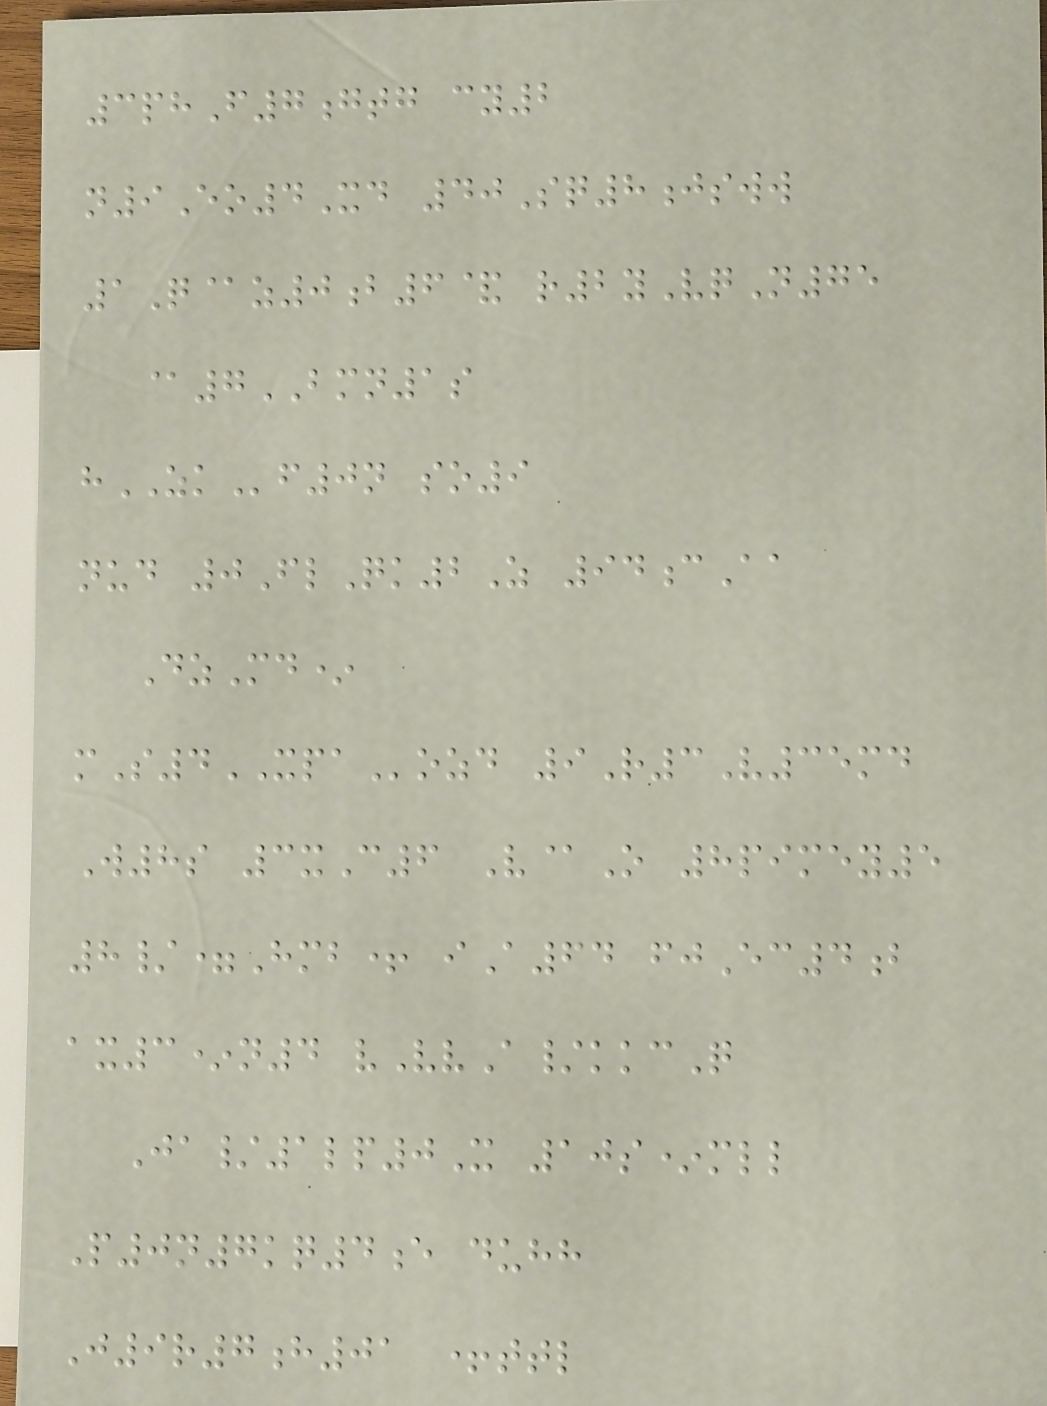3phF7gtg cy2
n9Eo4Xd 40Sq8jsww
1Q@z0b6& r2yVqN75
@7BMN1s
hZKf0n so9
nud 0FlQk2Z 94cAa
DzMd*
mS4XPAozd 9R3V35md
W8s 3xC6 V@O 8pimey5
8/=Hmb+ iA64 fjEc4b
ax3*n4 vVvA/kkcQ
Ja/1lp0X 10s*mll
P0n7kq4e duhh
J9r7h01 +ttl
